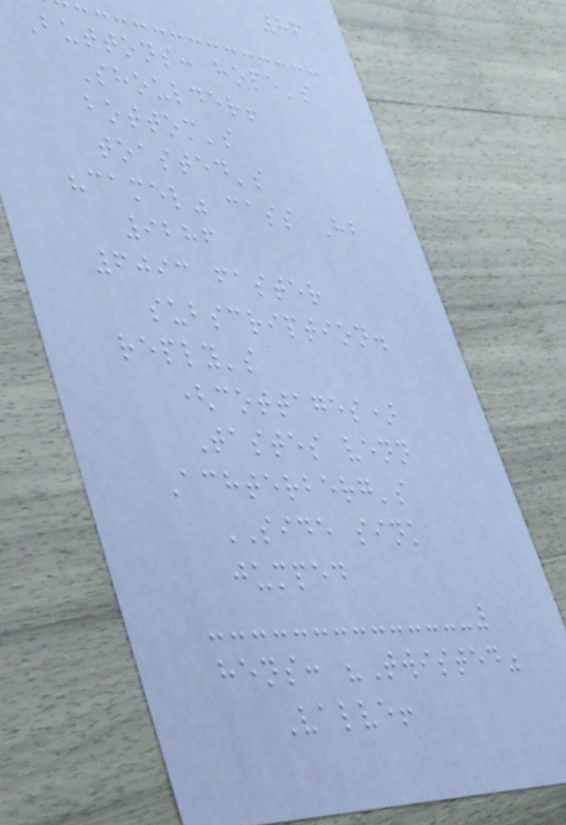86
Buttons: hope's
Shoulder!
bottom's
toasted's
"camel" cass Hb
9286
6093 faster
subscription.
reply's
(cottages)
Tastes venn
Achterberg's
SIDE sink
jumped
hens: "Twisted"
Valve!
